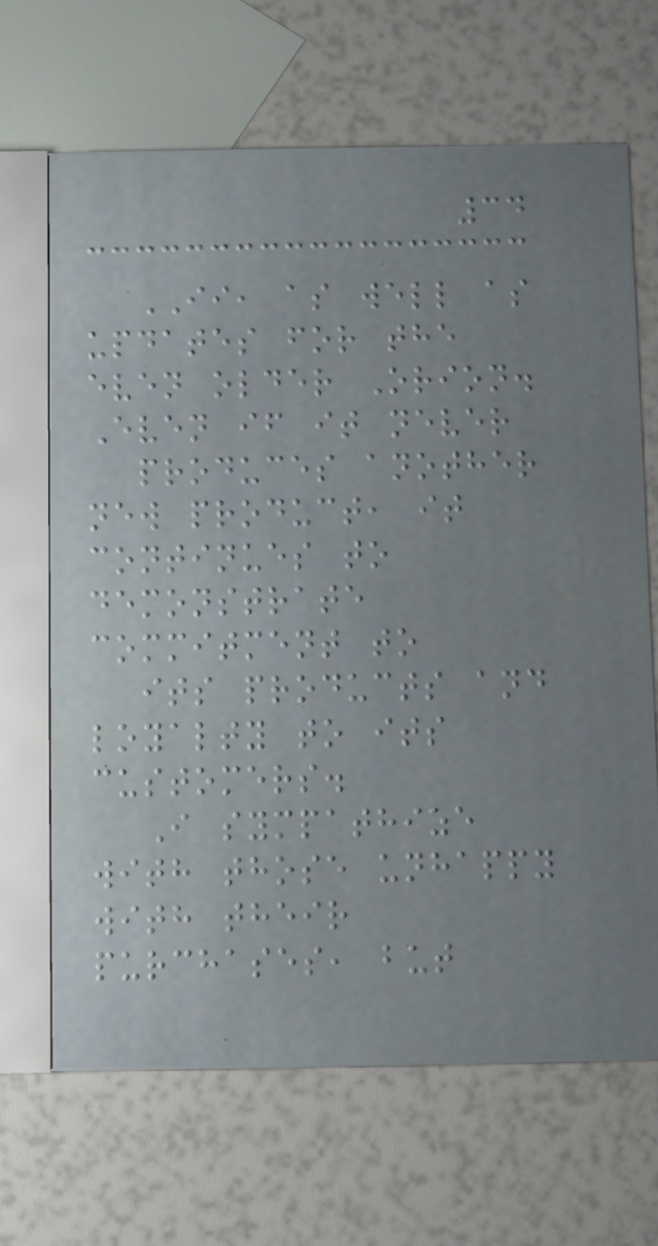34
II, as well as
updates for the
even older Orion.
Even if it never
produces another
new product, it
continues to
demonstrate
commitment to
its products and
loyalty to its
customers.
I sympathize
with those unhappy
with their
purchases, but
